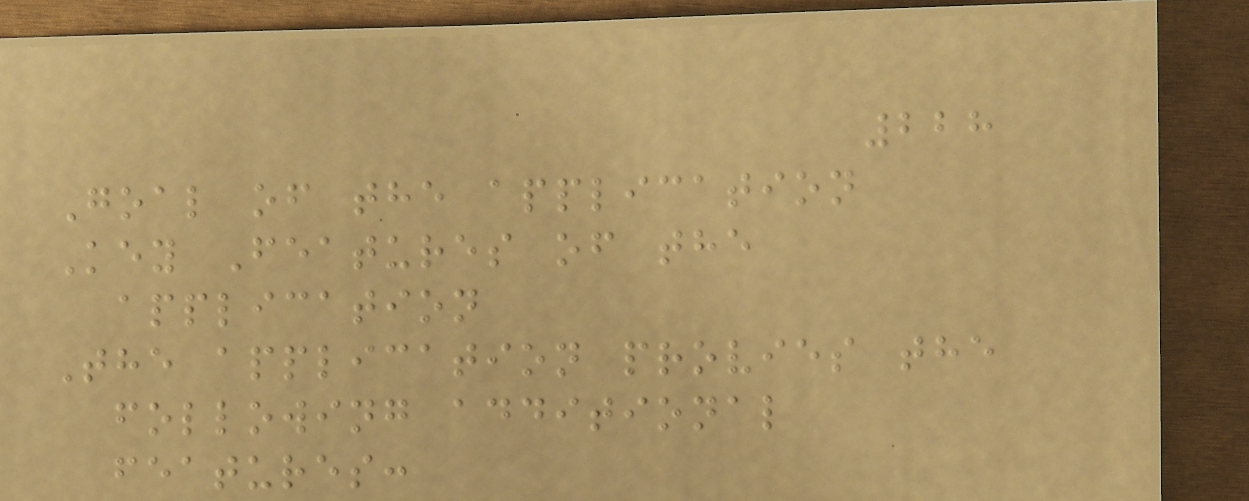228
Goal of the application
Key Features of the
application
The application provies the
following additional
features:
